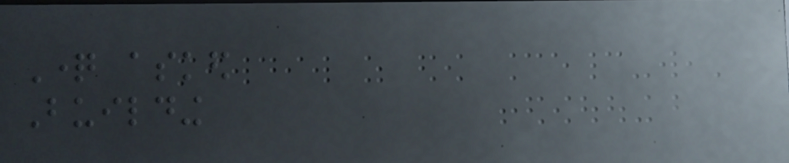Question asked
Building
